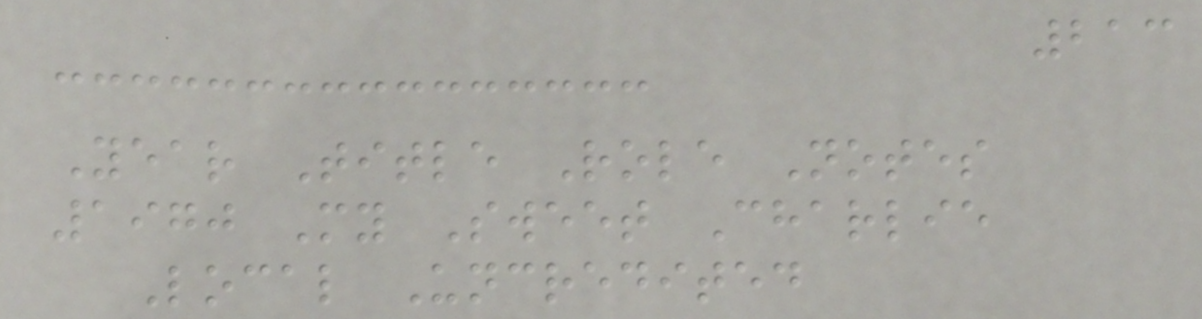213
Year Title Role Notes
1970 My Sweet Charlie
Local Uncredited
